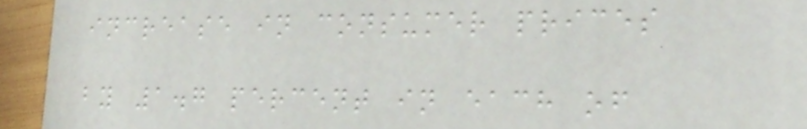increase in consumer prices
by 1.7 percent in each of
